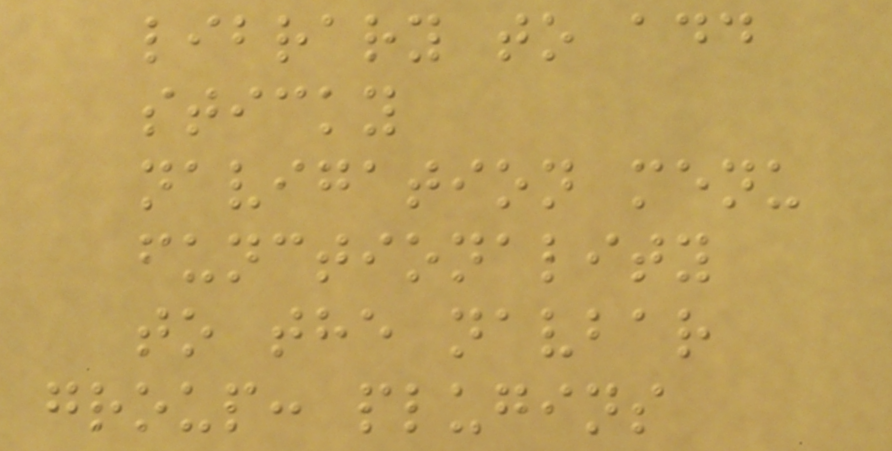library to add
sticky
navigation menu
functionality
to the navbar
group: plugins
